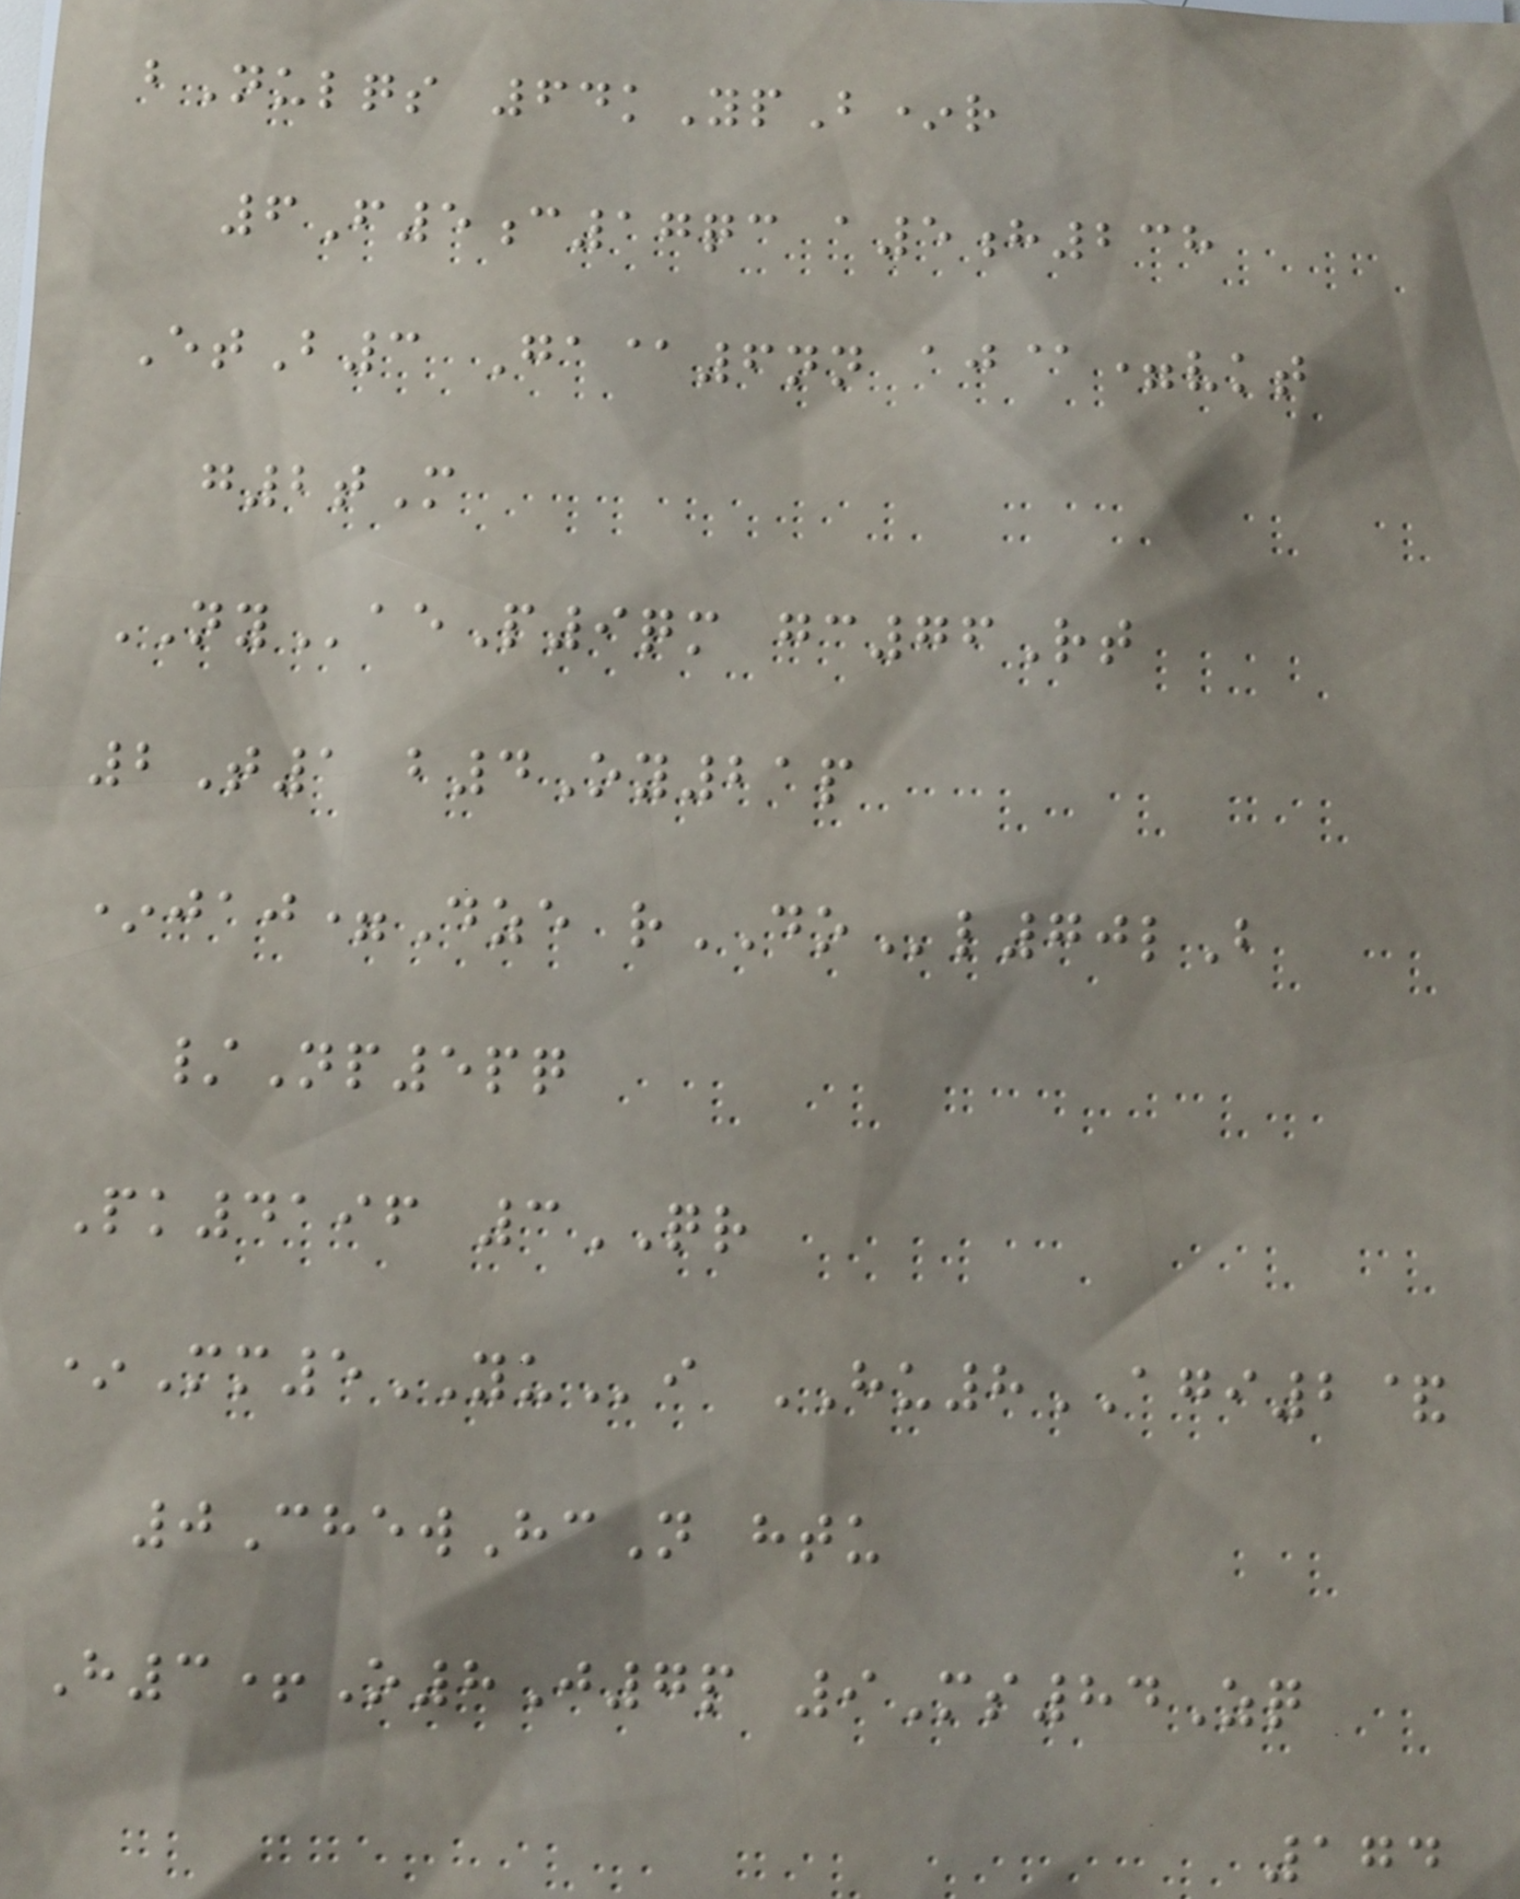bNulqs 64kYpB*r
6F5c17qc a5h238
EtB3 Ga@6nn aj@=vkt
g2tM
NYaeP9qm gc76Rt
2T1 b4Oy21p
*jaj=Dze rDOl70lB
/Np5pq
Pk4196 3QR
*Mm5YUi HU8AGI2&
0ChewHcN htu
H3+O8J7p 9Ms84Zq
174
